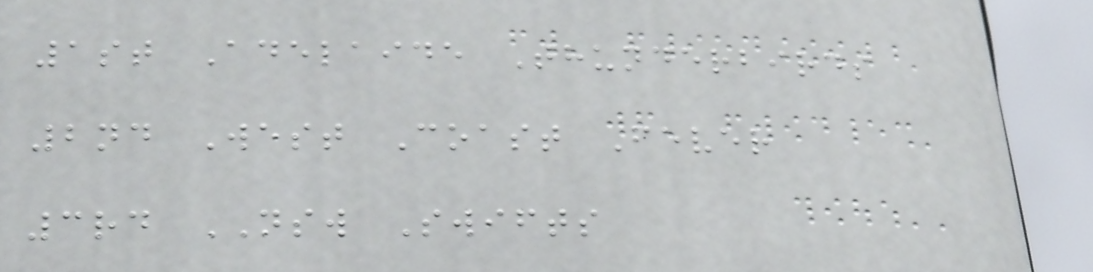1st Adelaide Thunderbirds
2nd West Coast Fever
3rd NSW Swifts
